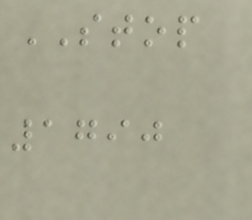STOP
1790
